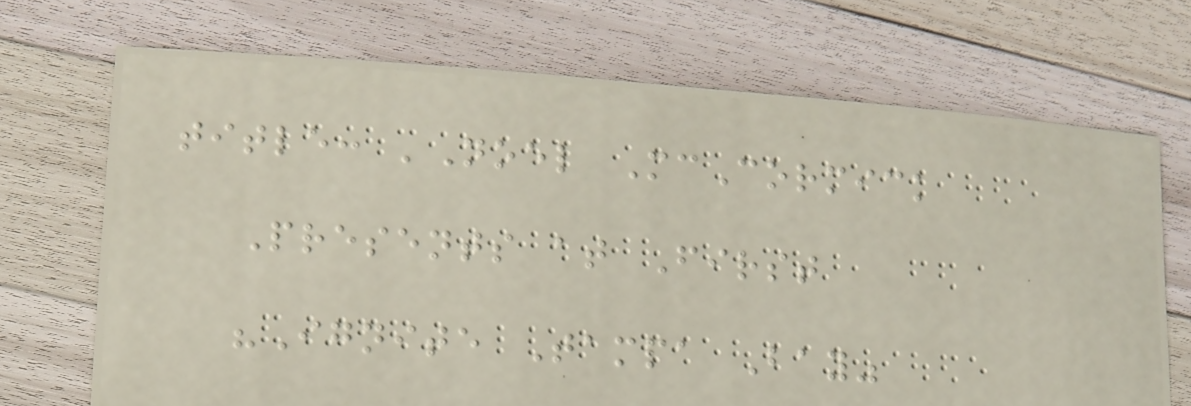title: 'Noel McCormick
Presents at First
"Ignite Tampa Bay"
